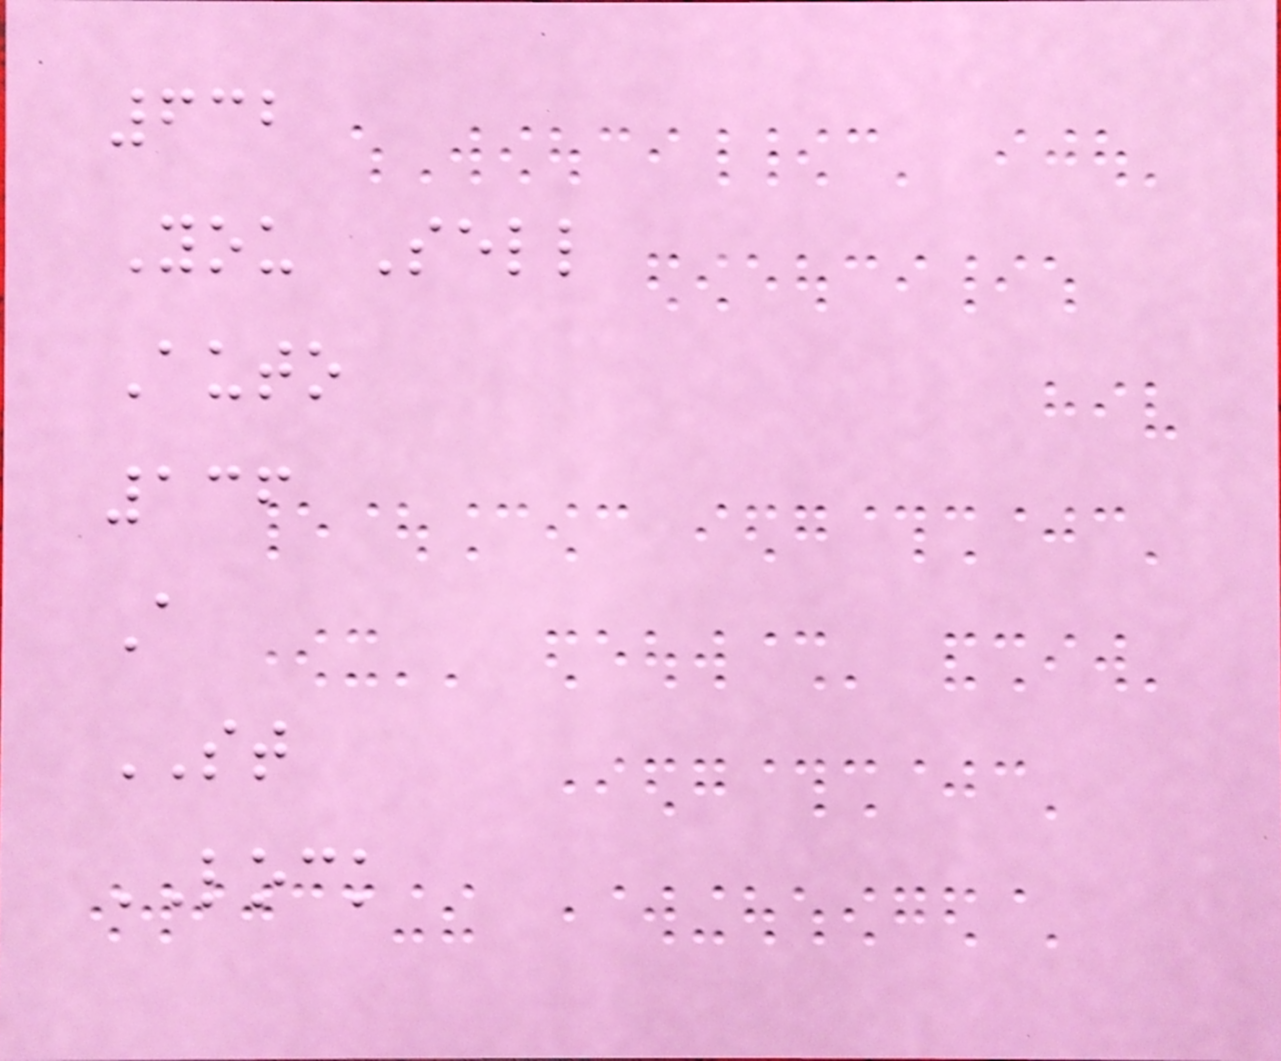632
You Sell
Auto
136
A
ST
LOCK
